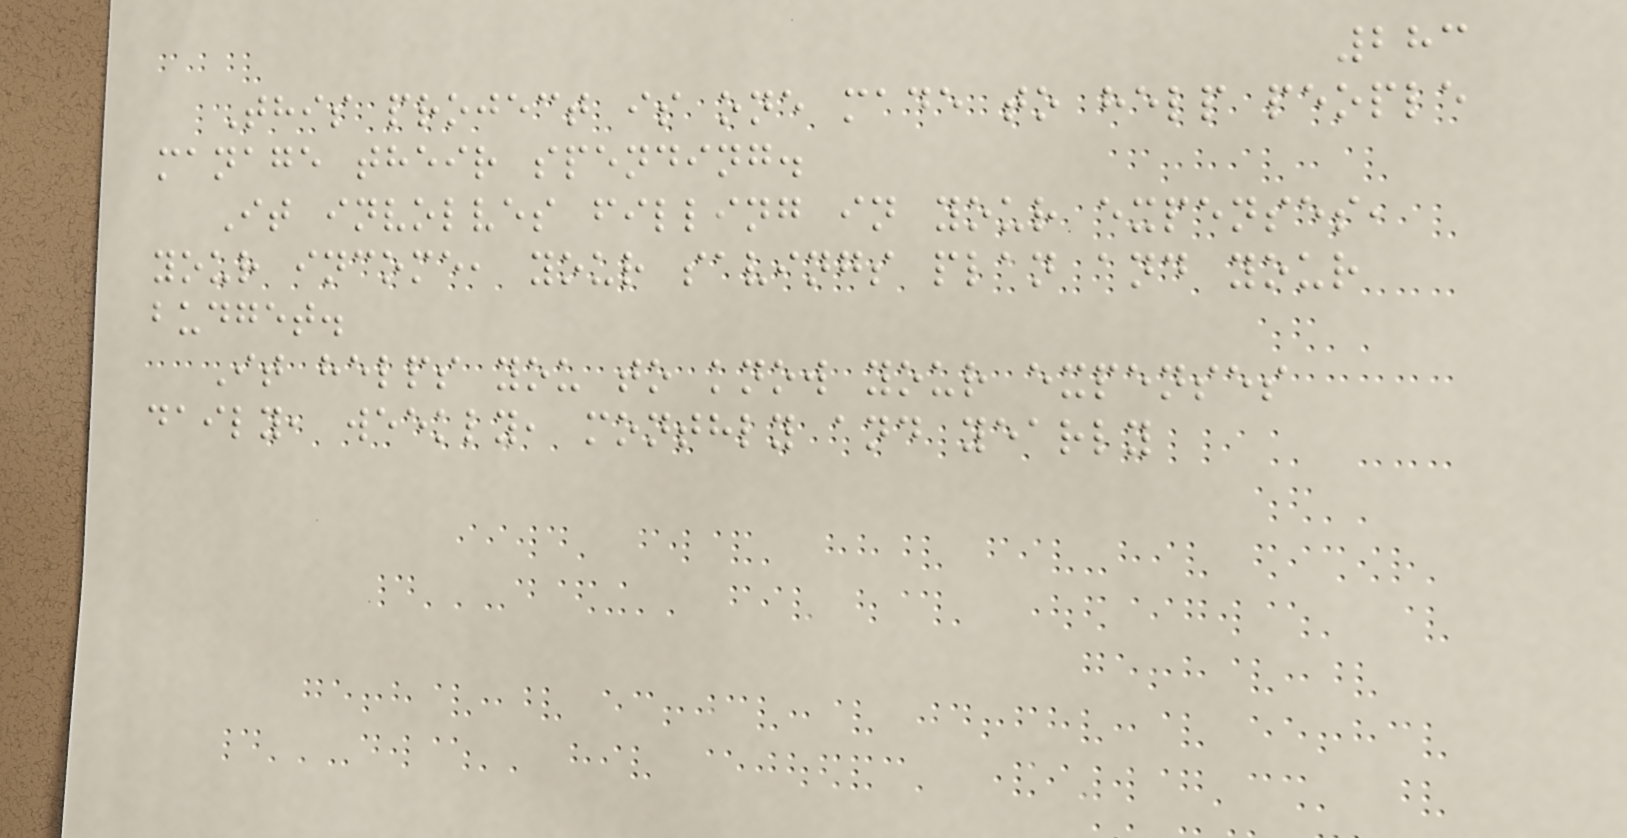283
This project is one made to help people
manage their spending.
It involves filling in your expenses,
your income, your savings plan and your
budget.
It helps you to know your expenses
daily, weekly, monthly and yearly
